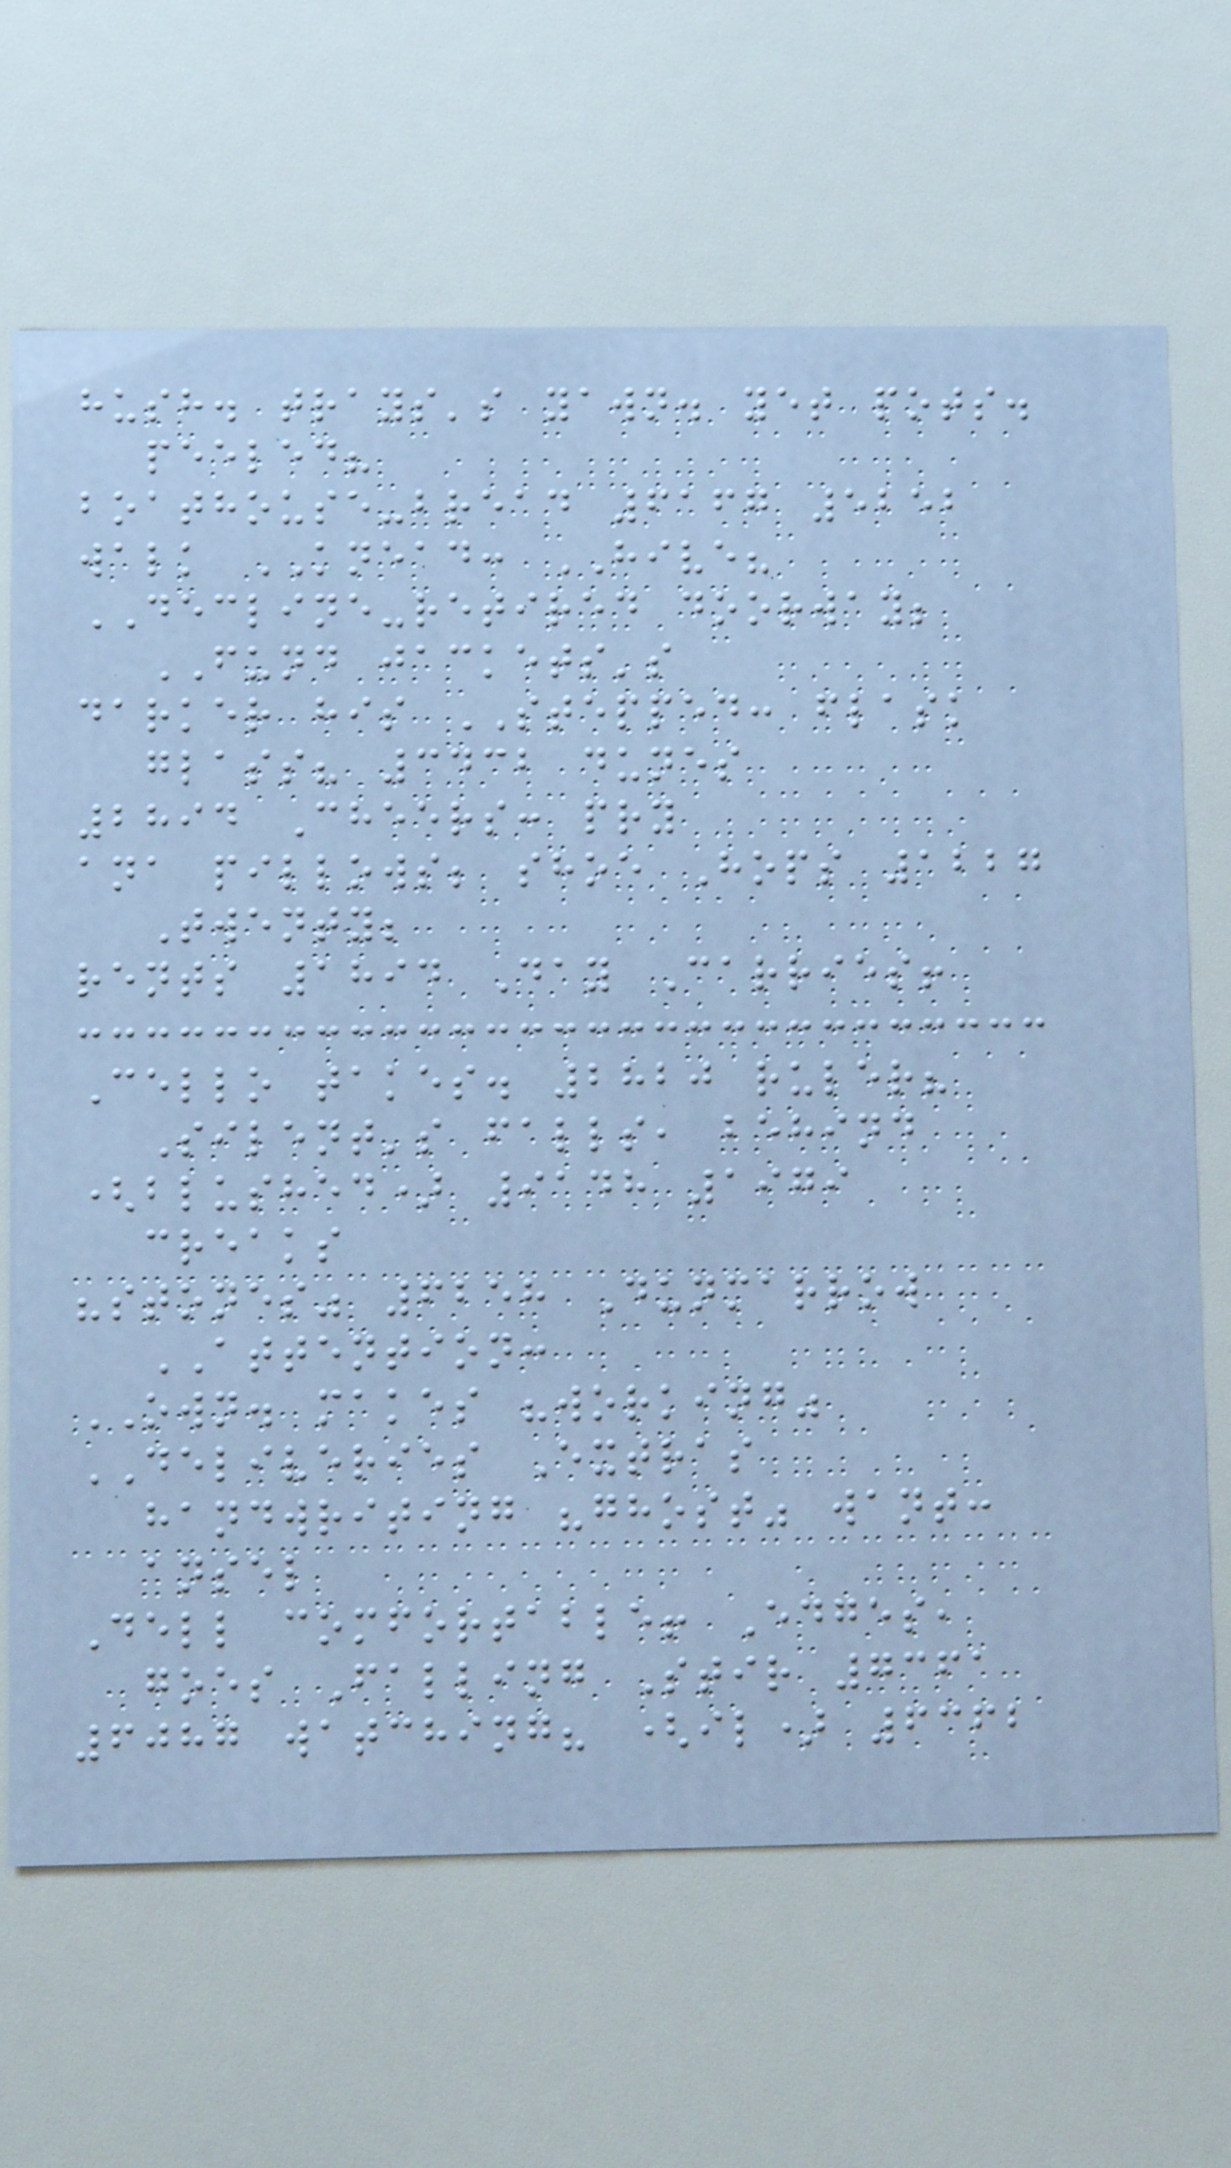hush. trays's yawn. yet pots.
peeled?
boathouse-bread 6167 5252
walk KNEAD: HIVE?
DECLINE-retired doorway;
FUND jackets's
darker his STEPPED: flask
glass? 3432 dunes
2894 Cheers: pry
ana pillows; shoe Hops 1227
Twenty;
rents 1894 Day Carries!
Cello takes. 2820 ruler?
Silent's falls, behind
(blushed) 9148 1979
creaks
"stones" 6258 Dunmarrow
ATTENTION:
OWN. makes "working"
DELIVERIES Extras
handwriting "ghost" want:
ansel
Dell comfortable! Edges,
goes Falling Stir 7361
6087 watching? (il) 6362
